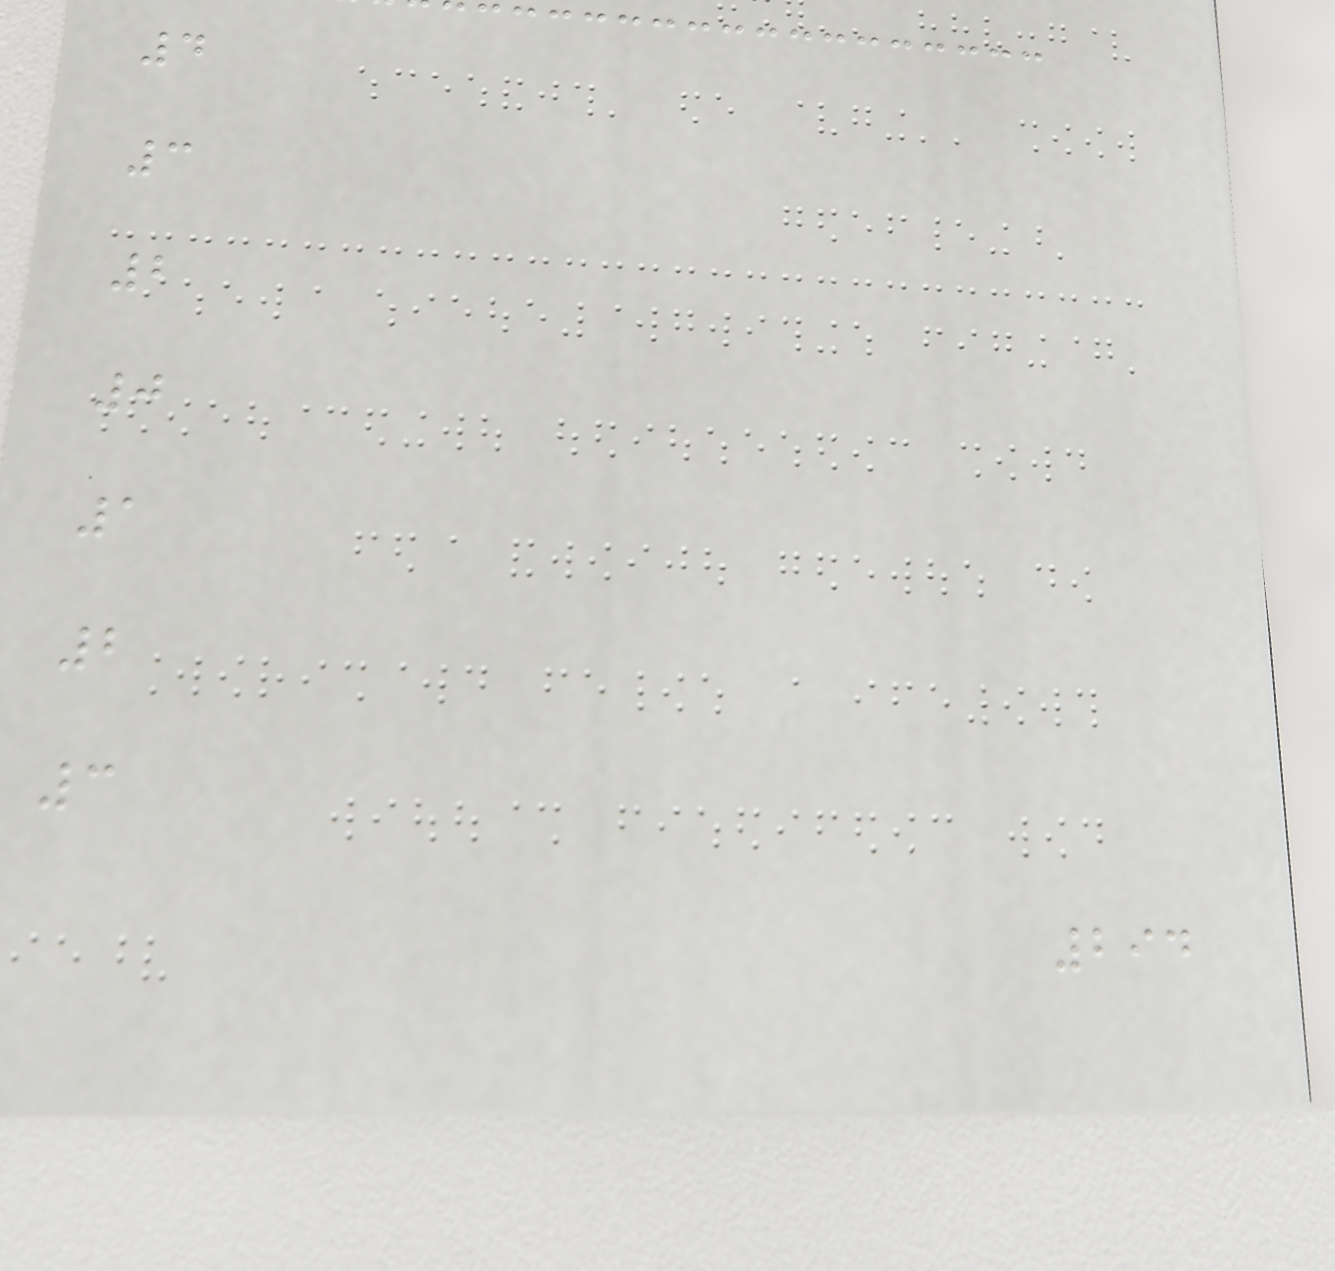4
3
2
0
1
2
3
294
